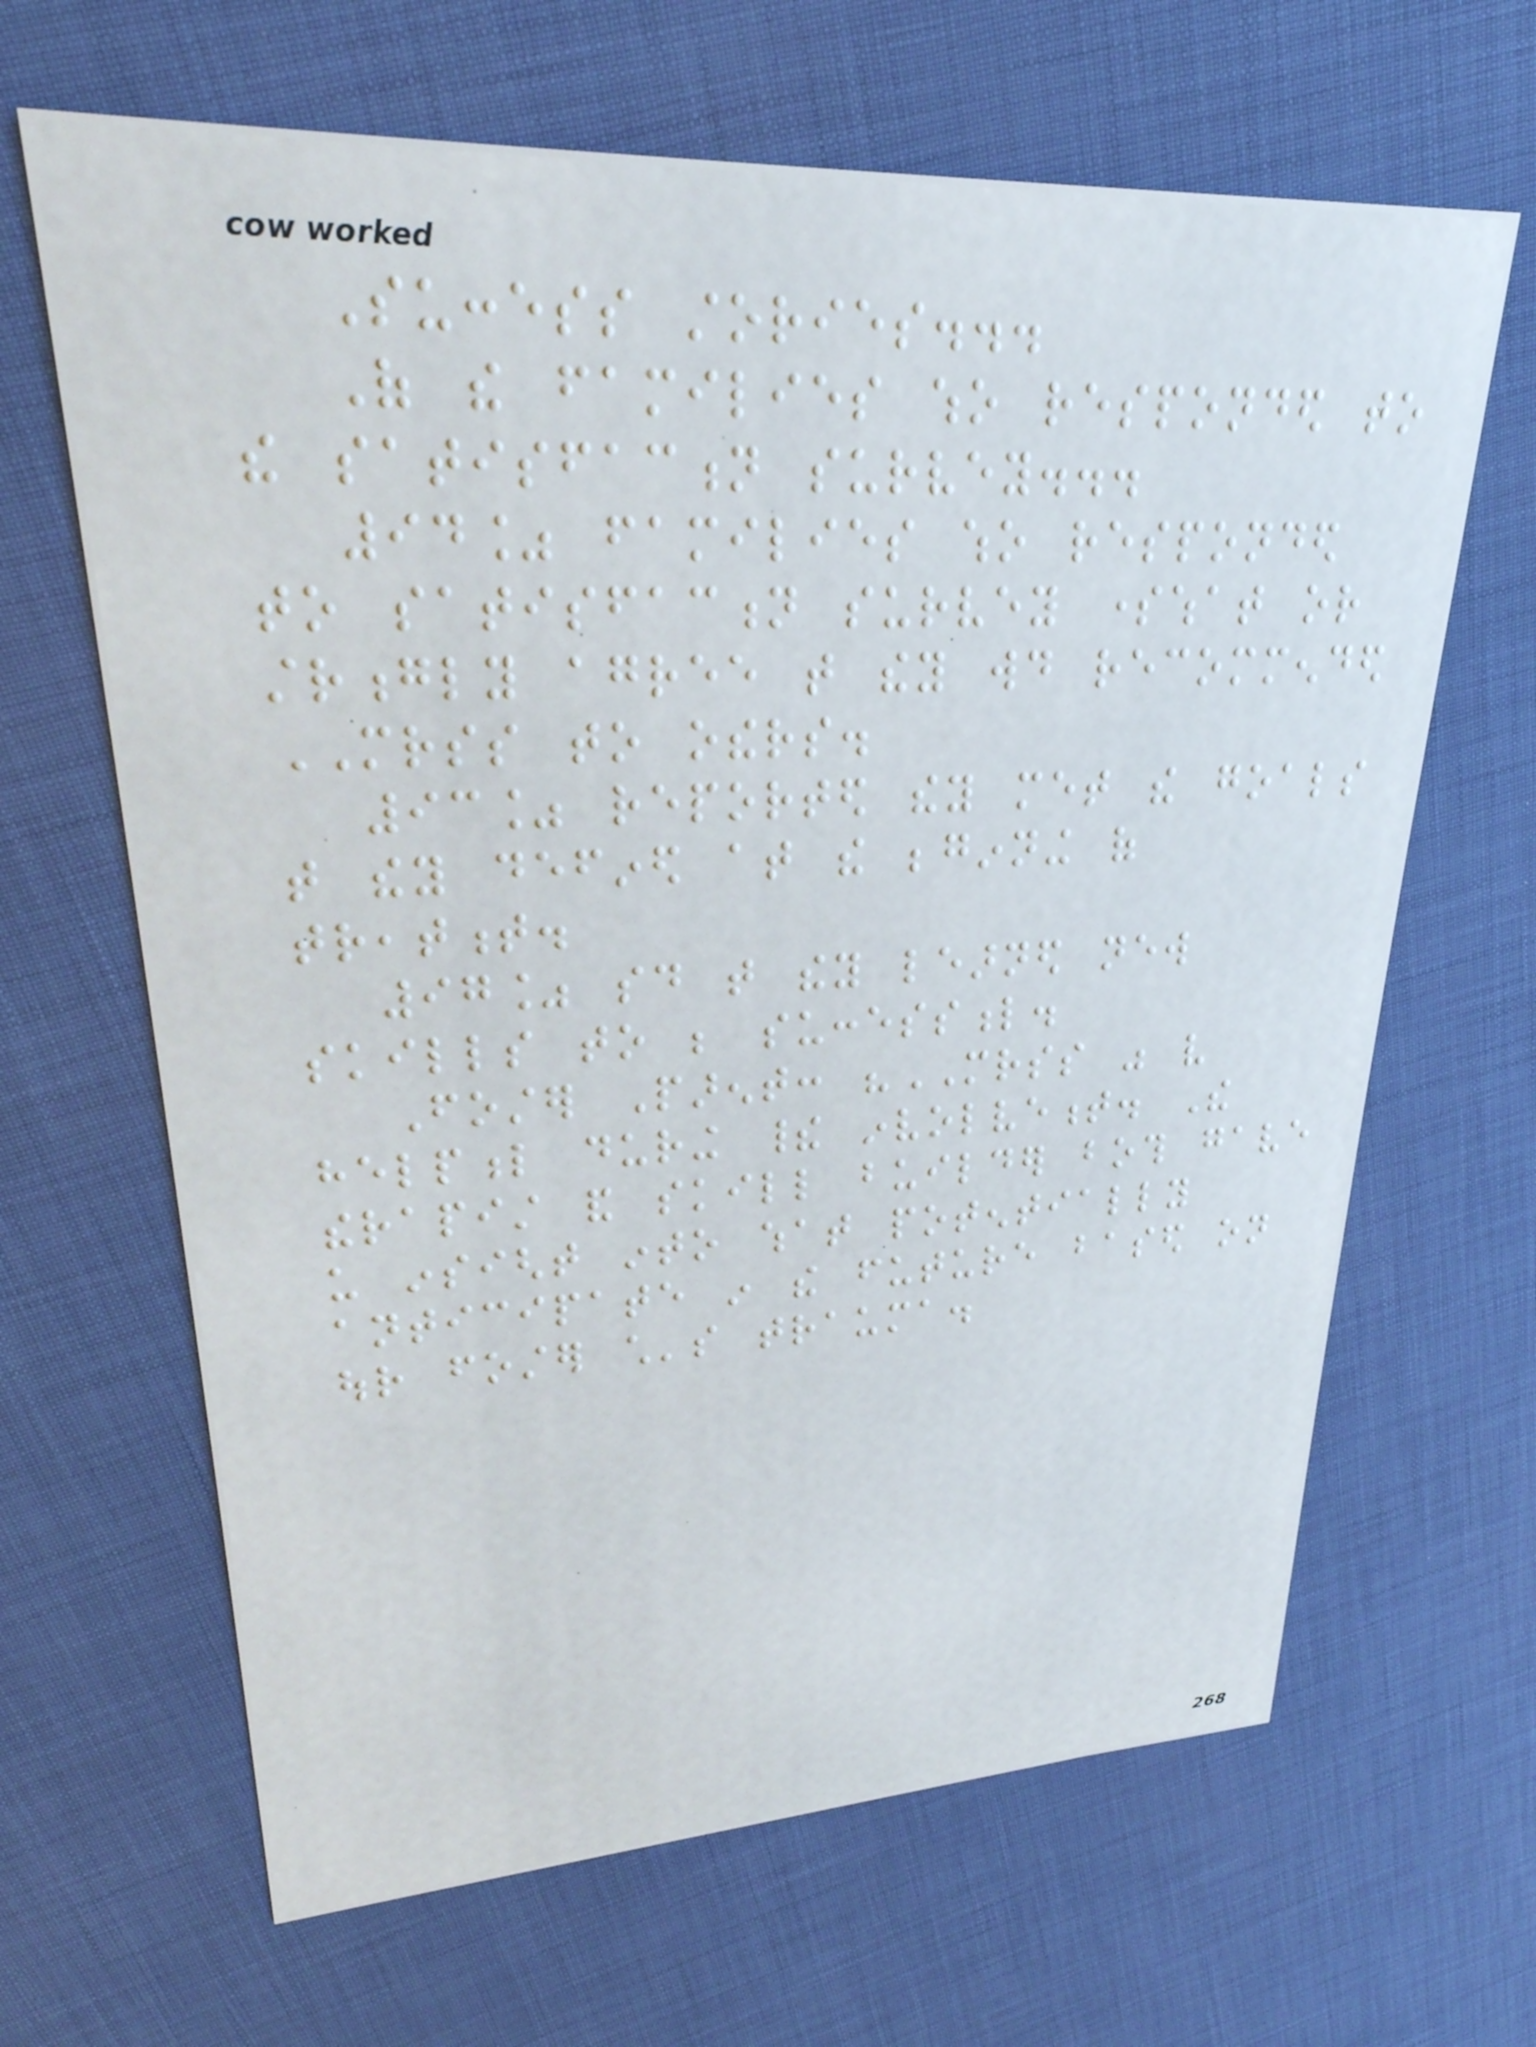Success stories...
Of the families who responded to
the satisfaction survey...
94% families who responded
to satisfaction survey somewhat or
strongly agree that they would recommended
MRSS to others.
93% reported they met the goals
that they defined at the beginning of
treatment.
97% said that they learned new
skills to be successful.
Foster Parent: "MRSS was very
helpful during their involvement. The
therapist and skill builder both gave
us insight into what potentially
anticipate in the future based on
our foster child's trauma.
